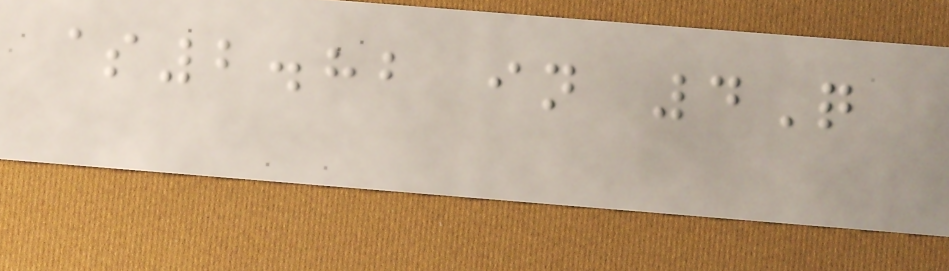$2.82 in 4Q
